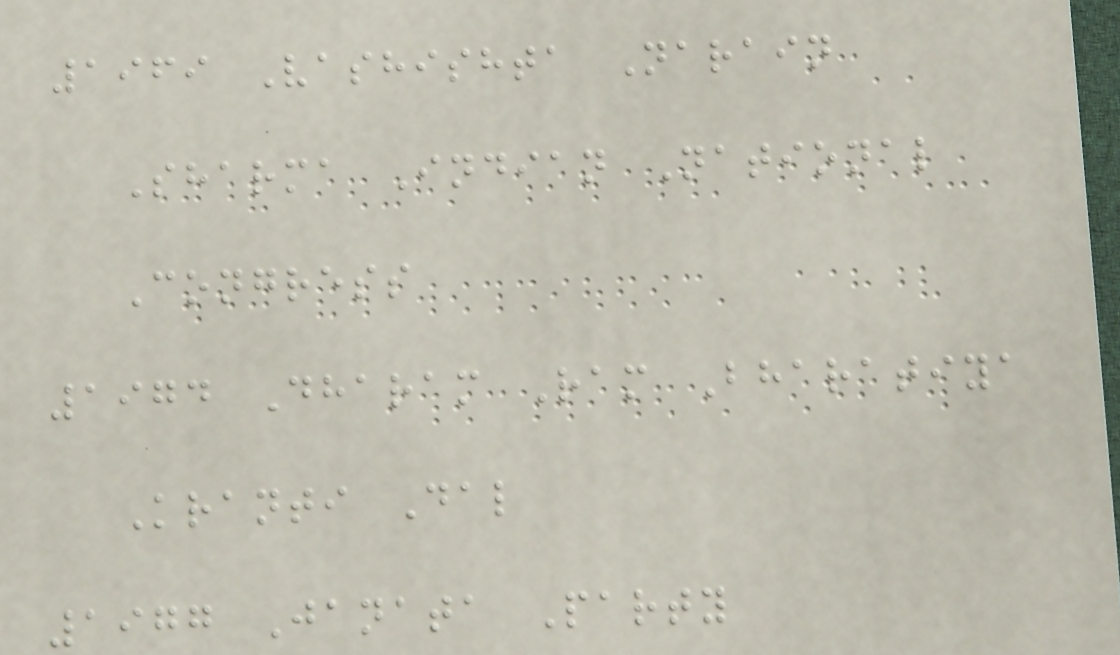1969 Vashishta Narain
Sharma Indian National
Congress
1974 Dharam Ram Bharatiya
Kranti Dal
1977 Janata Party
